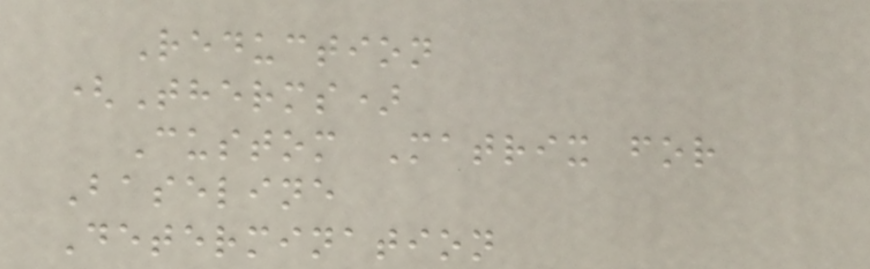Reduction
(Therms)
Custom Matrix for
Baseline
Determination
